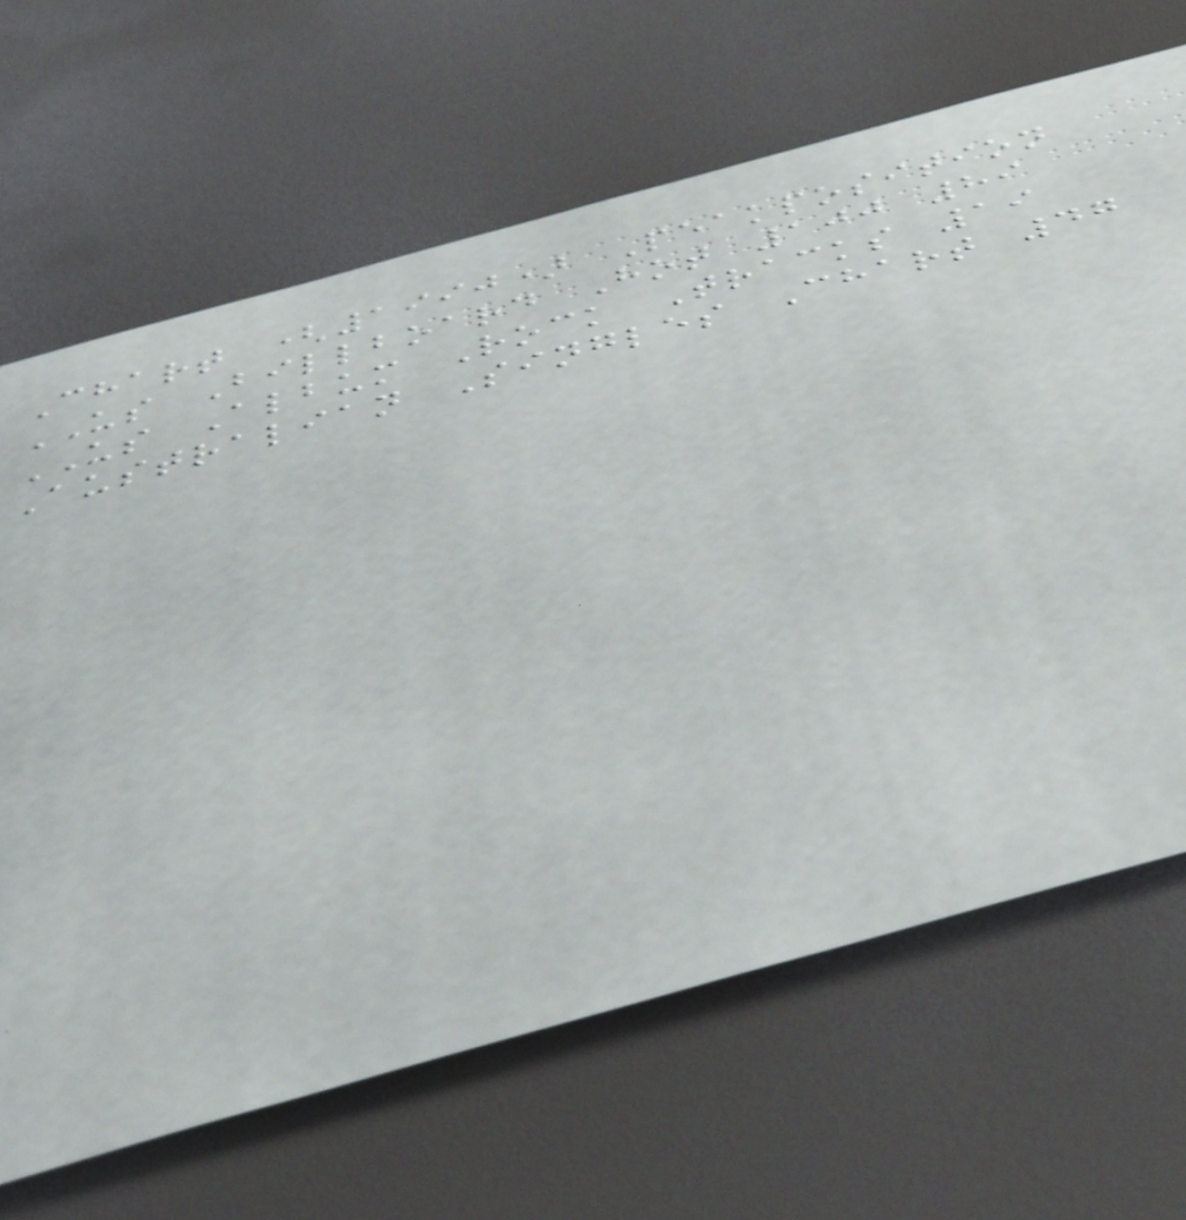Chart (1990) Peakposition
US Billboard Hot 100 89
US Album Rock Tracks 19
Australian Singles Chart 47
